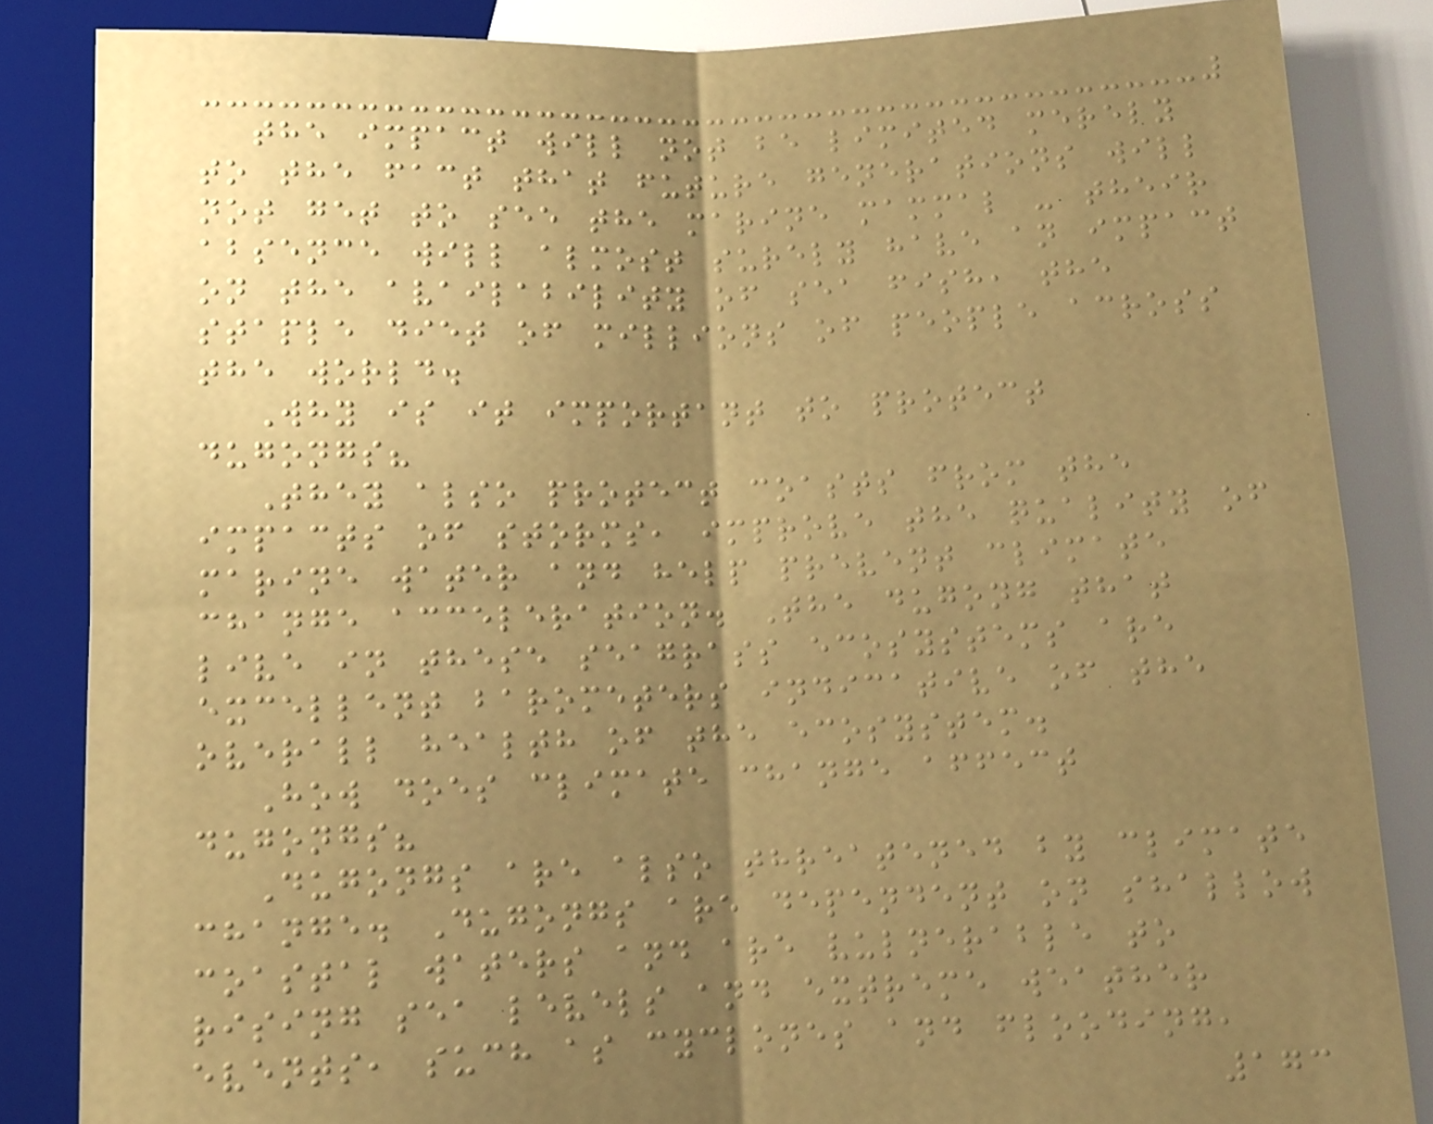the impact will not be limited merely
to the fact that future generations will
not get to see the marine mammal - their
absence will almost surely have an impact
on the availability of sea fish, the
staple diet of millions of people across
the world.
Why is it important to protect
dugongs?
They also protect coasts from the
impacts of storms, improve the quality of
marine water and help prevent climate
change acceleration. The dugong that
live in these seagrass ecosystems are
excellent barometers indicative of the
overall health of the ecosystem.
How does climate change affect
dugongs?
Dugongs are also threatened by climate
change. Dugongs are dependent on shallow
coastal waters and are vulnerable to
rising sea levels and extreme weather
events, such as cyclones and flooding,
173
